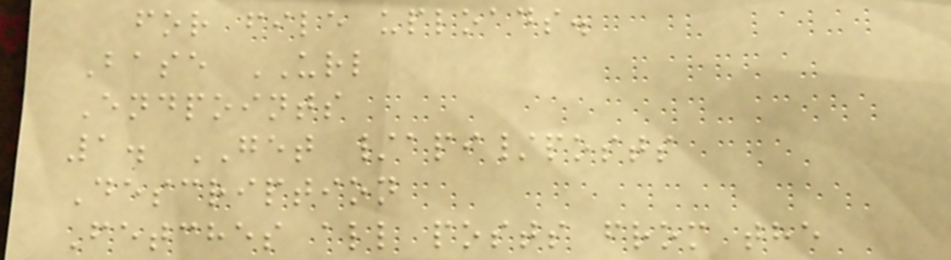for file uploads.
Base URL
Endpoints
1. GET /api/posts
Description
Fetches all posts from the
